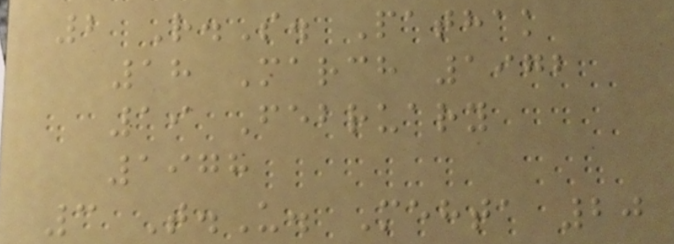2 R.S. Pathak
18 March 1972
19 February
1978
3 T.U. Mehta 20
